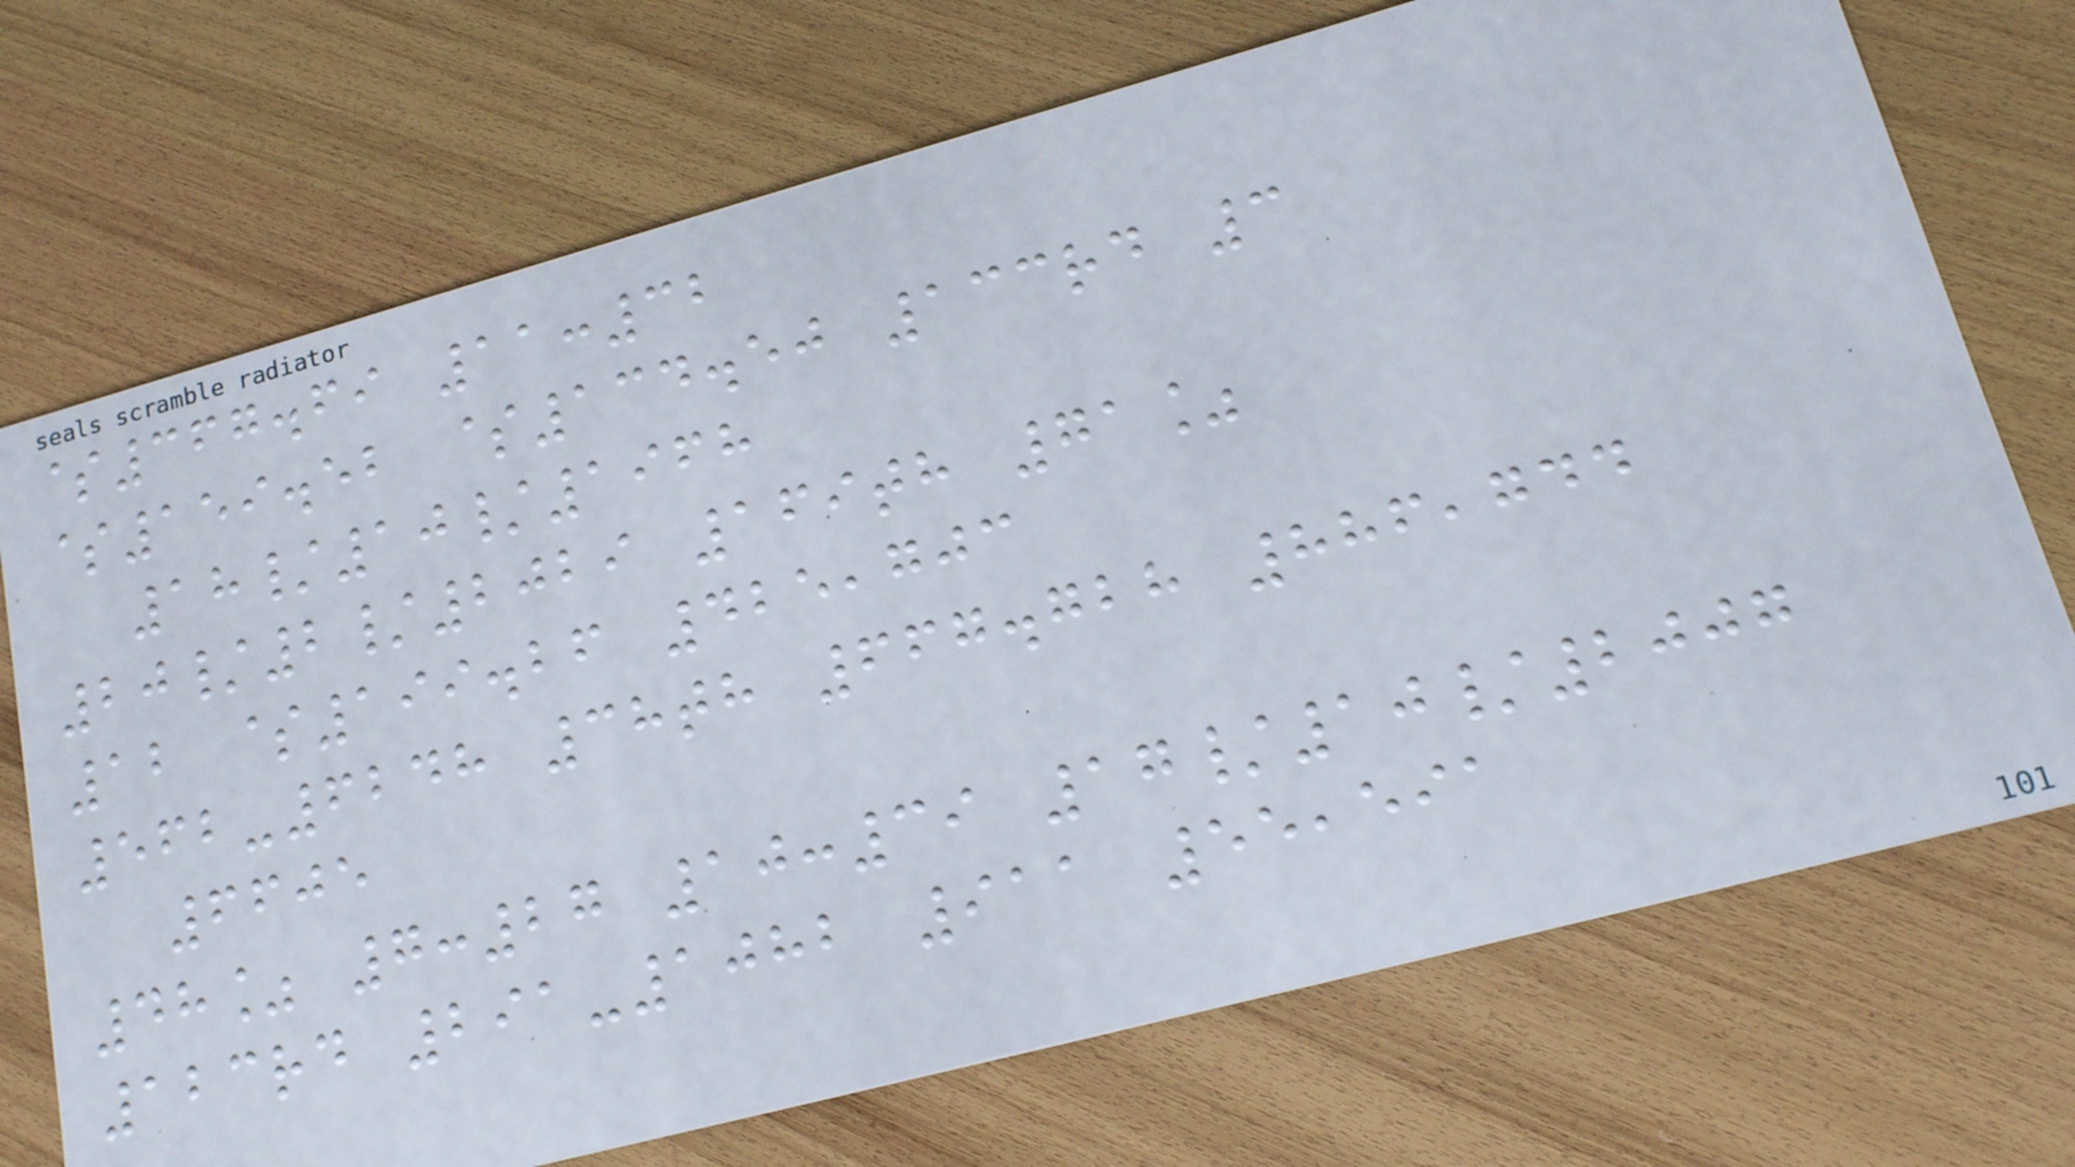$367.69 11:32
$159.52 $134.50 133rd 3
18/10/1968
20/2/2029 169th 71%
12 $199.26 425,703
562-6248 38th 667.728 886,744
6605
48% 7:27 10:39 17/10/2007
123rd 291-1082 911 55,591
